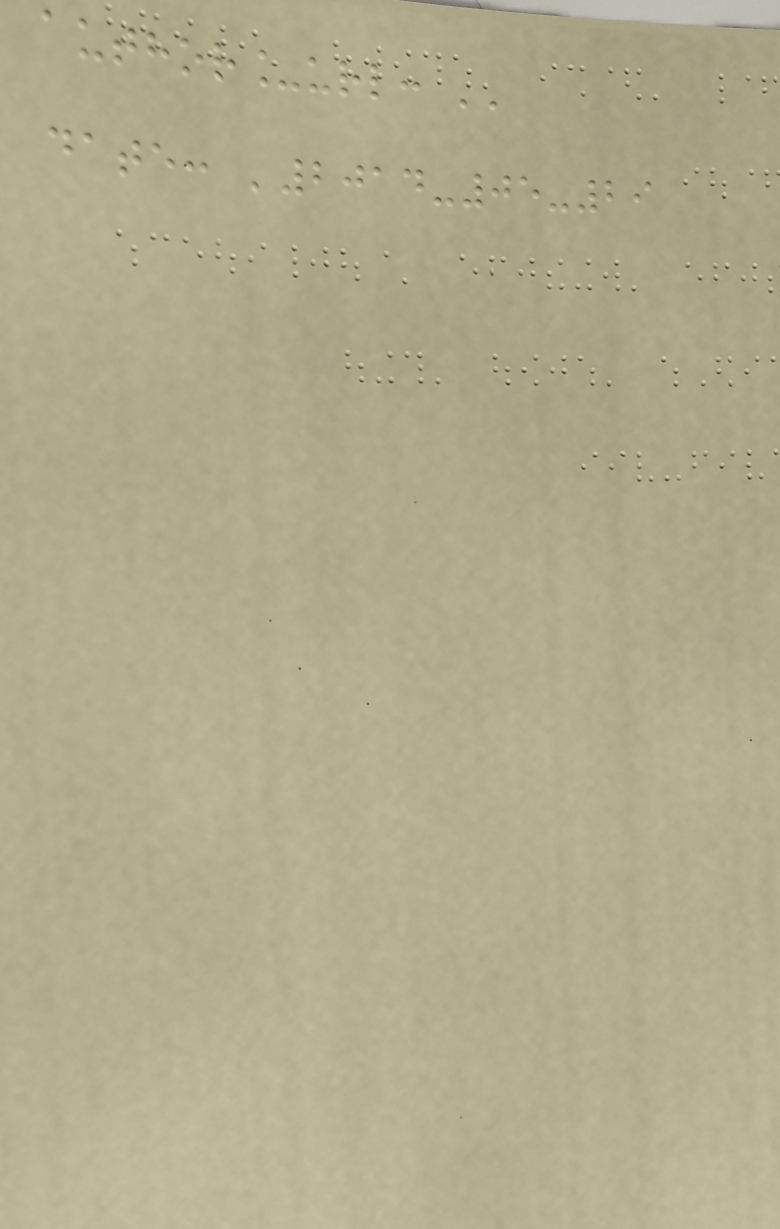author_url: ''
date: '2014-05-29
